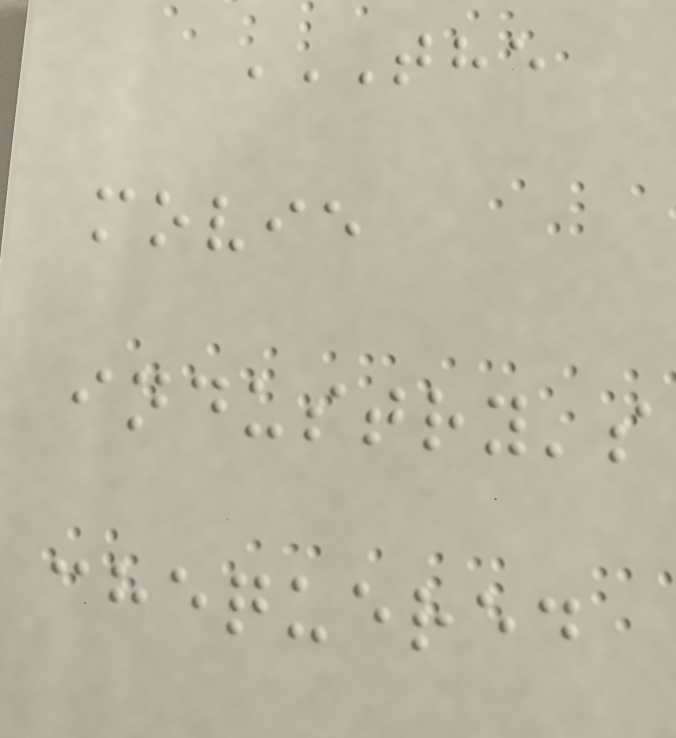THE
MOVIE
INDUSTRY'S
CHEQUERED
